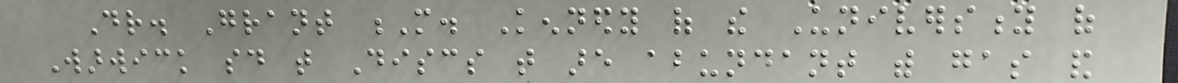Dr. Grant M. Kennedy of the University of
Warwick said that Discs that are abundant with gas and
